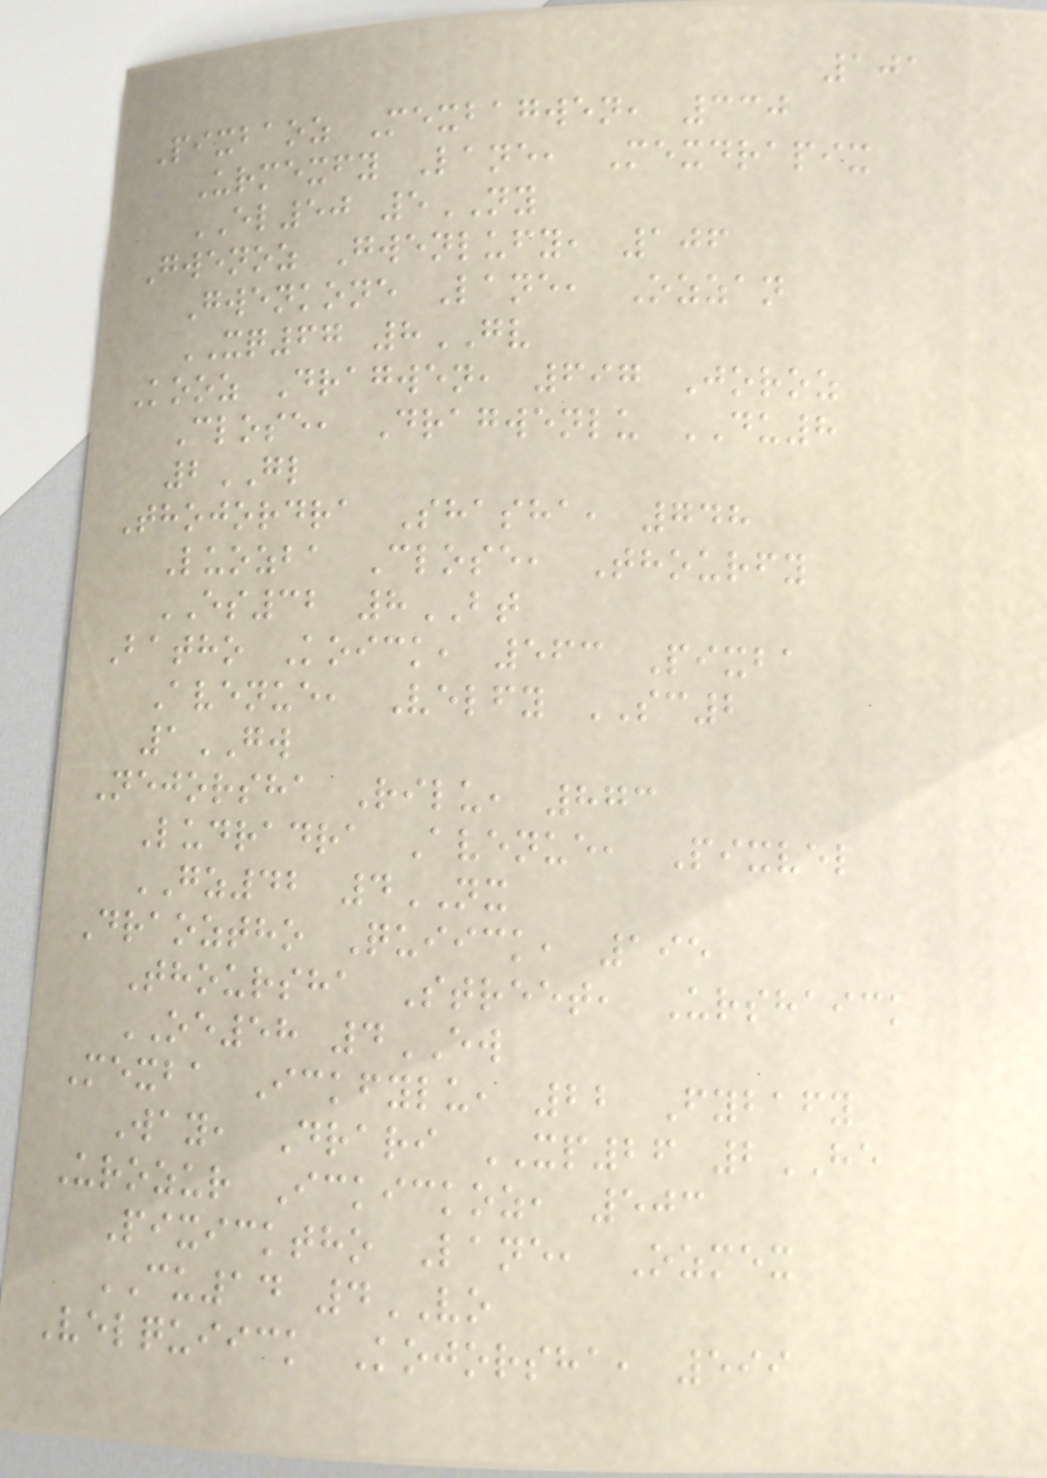101
Pixbaoz Mexbagwen, 330
Urmexfy Lane, Mexdrapix
EL50 5NY
Gwenoz Gwenlufy, 106
Gwenkone Lane, Ozzan
XQ67 8GV
Kooz Dragwen, 697 Joroz
Close, Dragwenlu DU8
2GL
Thojordra Shasha, 748
Luozba Close, Thourfy
ES32 8BT
Batho Koick, 563 Pixba
Avenue, Velfy SC2
1GW
Nejorsha Rilu, 873
Ludradra Avenue, Pixvel
GZ42 4NX
Draoztho Quiick, 195
Thoursha Street, Urshaick
OE58 4EW
Mexba Ickfylu, 22 Fybafy
Way, Drari XP26 2HE
Urozur Ickickoz, 503
Pixicktho Lane, Ozmex
CU14 4VO
Velquiick Kojorsha, 599
